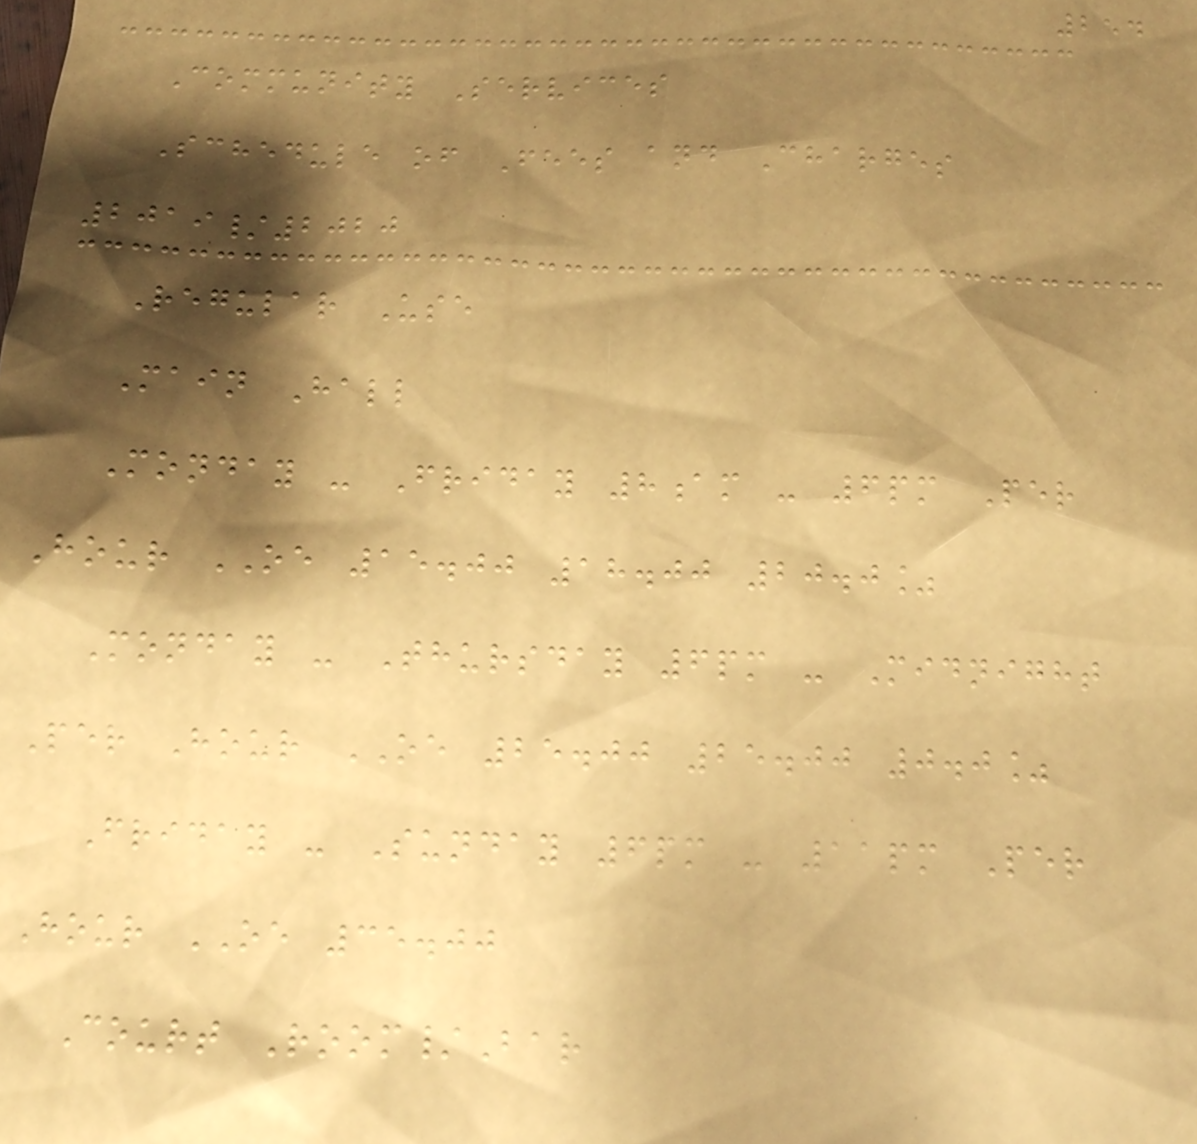254
Community Services
Schedule of Fees and Charges
2019/2020
Regular Use
Main Hall
Monday - Friday 8am - 6pm Per
Hour OE 15.00 18.00 20.0%
Monday - Thursday 6pm - Midnight
Per Hour OE 25.00 25.00 0.0%
Friday - Sunday 6pm - 11pm Per
Hour OE 35.00
Court Room/Bar
